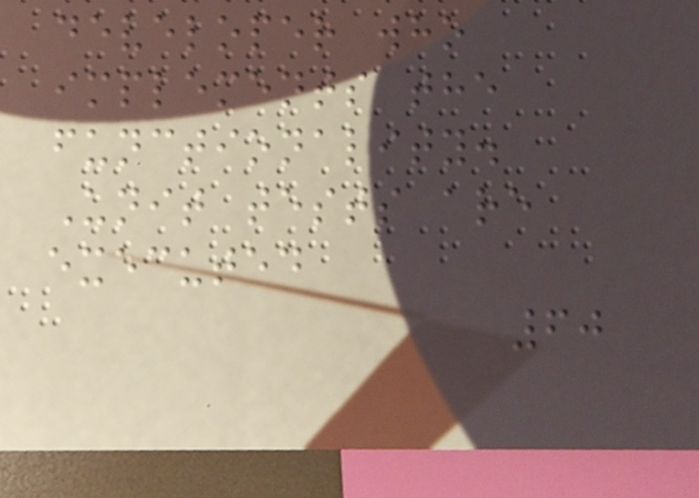developer who
implements the
functionality.
Unit tests are
executed
60
